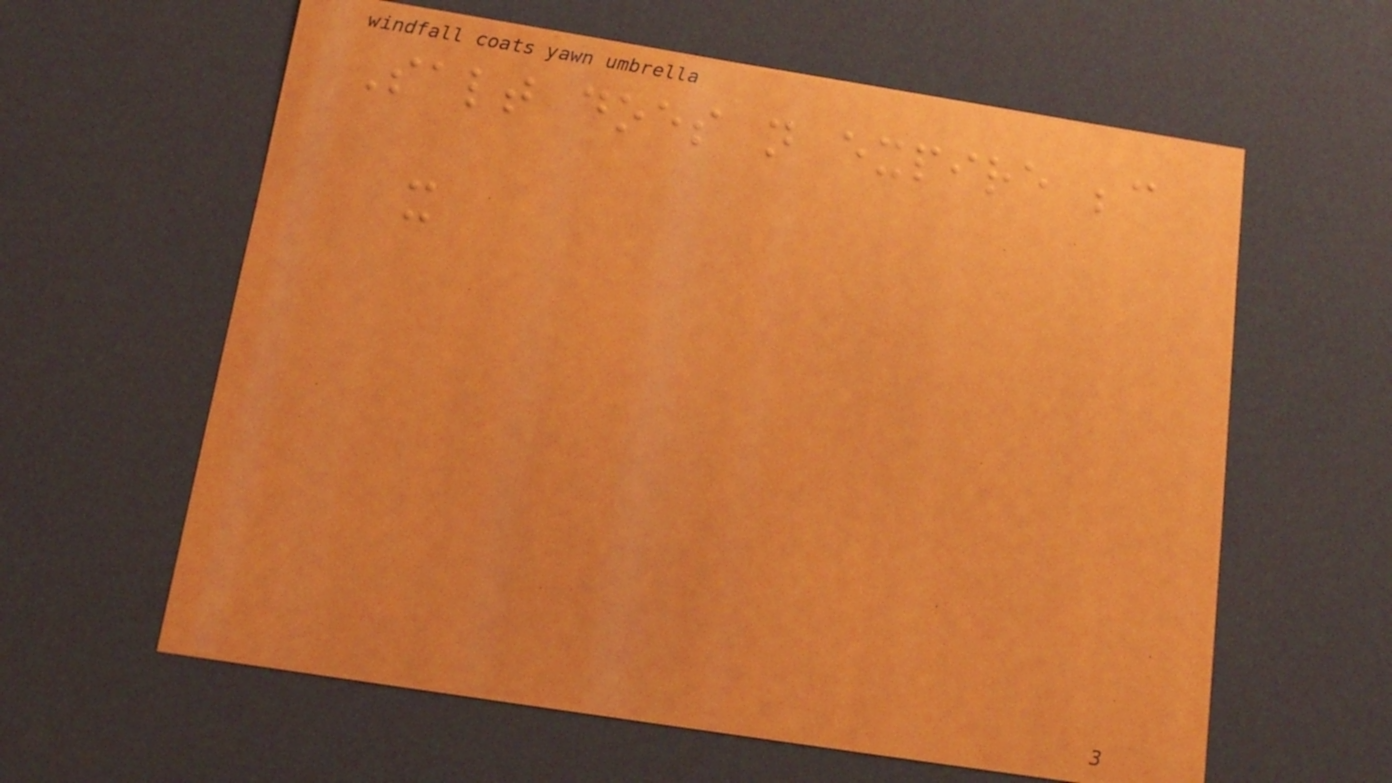Salt does not expire because
it
